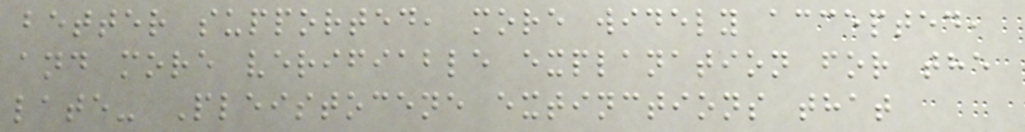better supported, more widely accepted,
and more verifiable explanation for the
late- Pleistocene extinctions that
